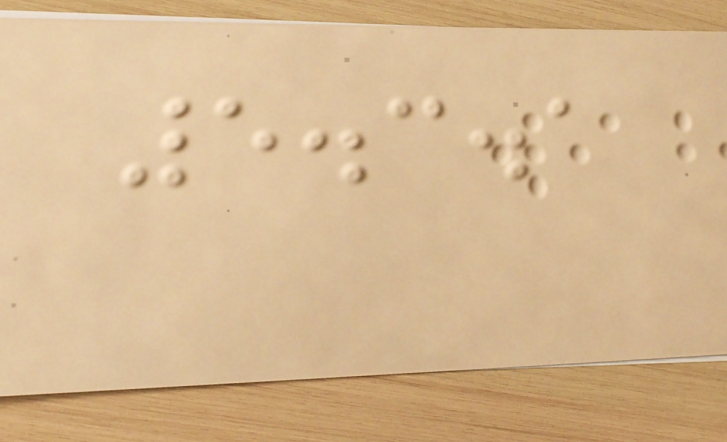5.3.1
